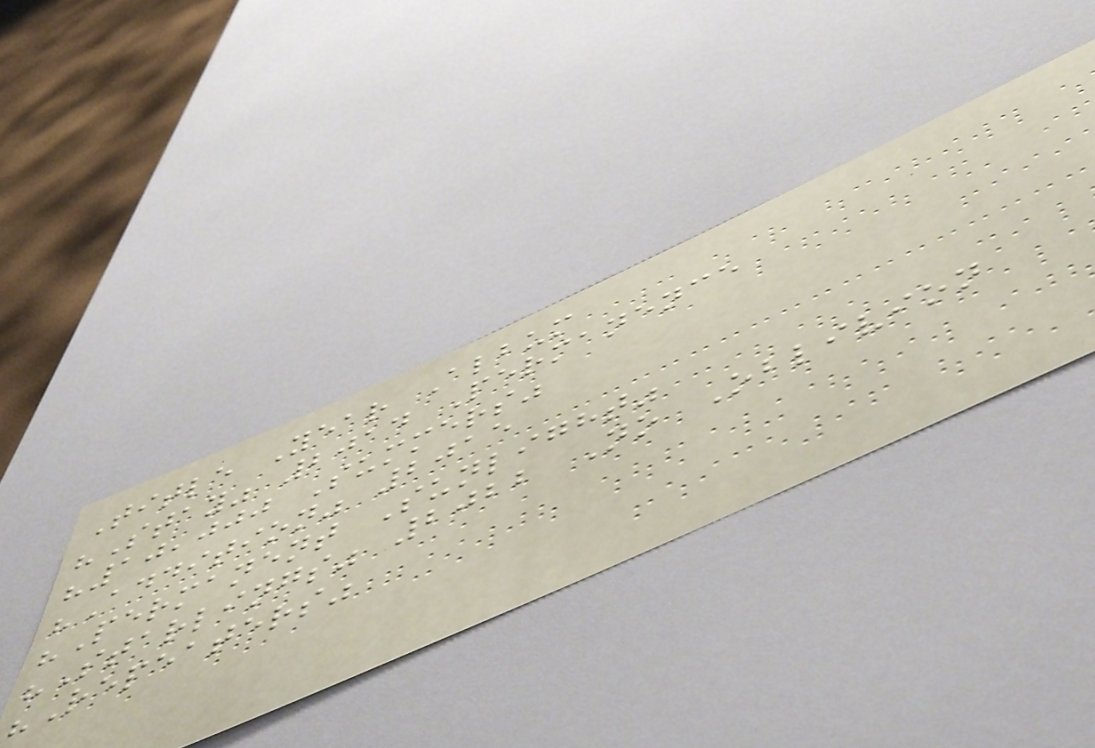Title Year Album
"Stay" 2014 Permanence
"10,000 Summers"
"Addition" 2015
"Permanent Sunlight"
"Starlings" 2022 No Oblivion
"Repeaters"
